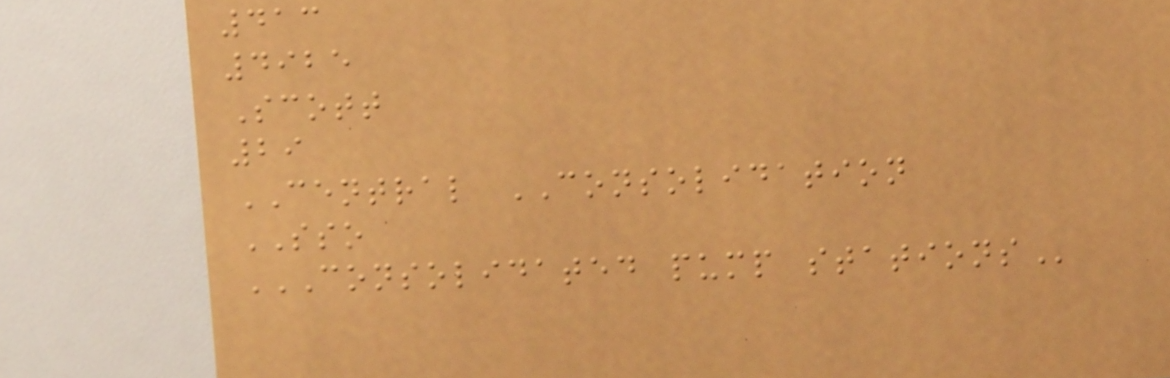413
4925
Scott
29
CENTRAL CONSOLIDATION
SSO
CONSOLIDATED PUMP STATIONS
